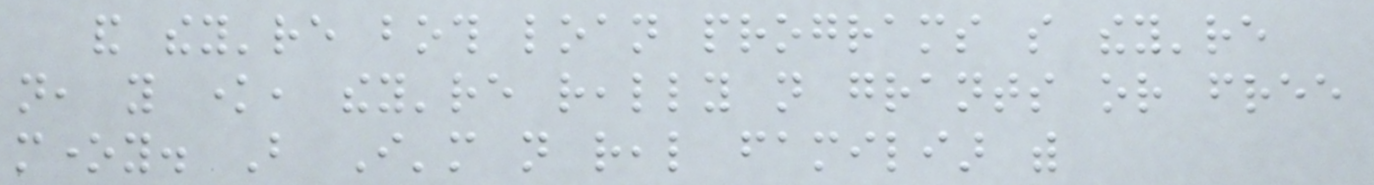and they're both loan programs so they're
not, you know, they're really not grants or free
money. But I'm not real familiar with
